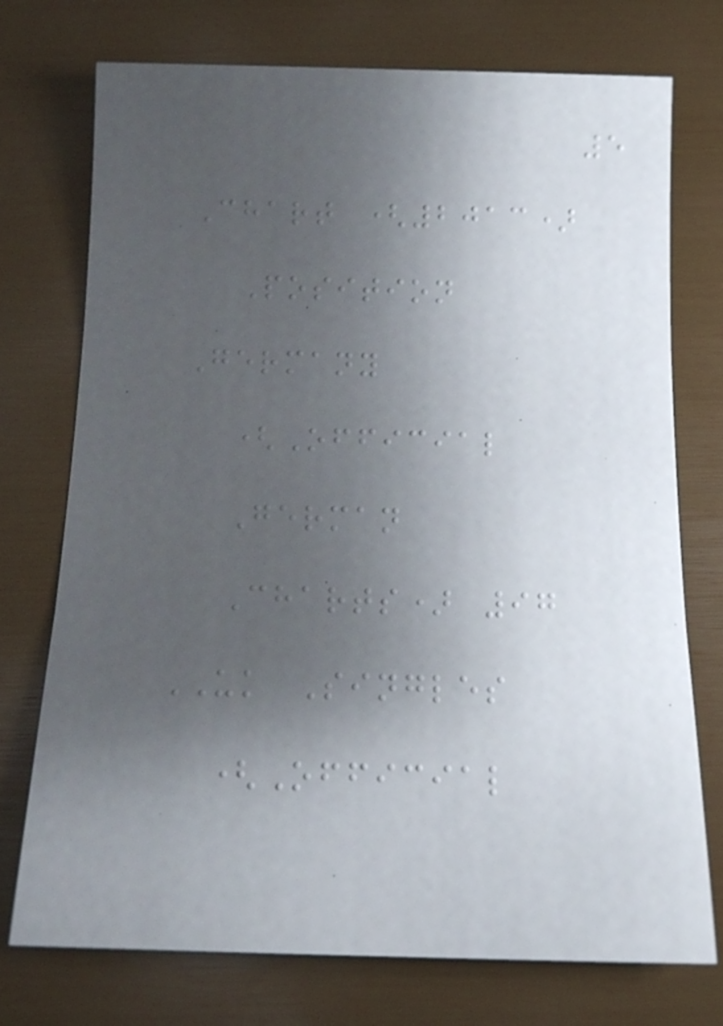5
Chart (2013)
Position
Germany
(Official
German
Charts) 97
UK Singles
(Official
